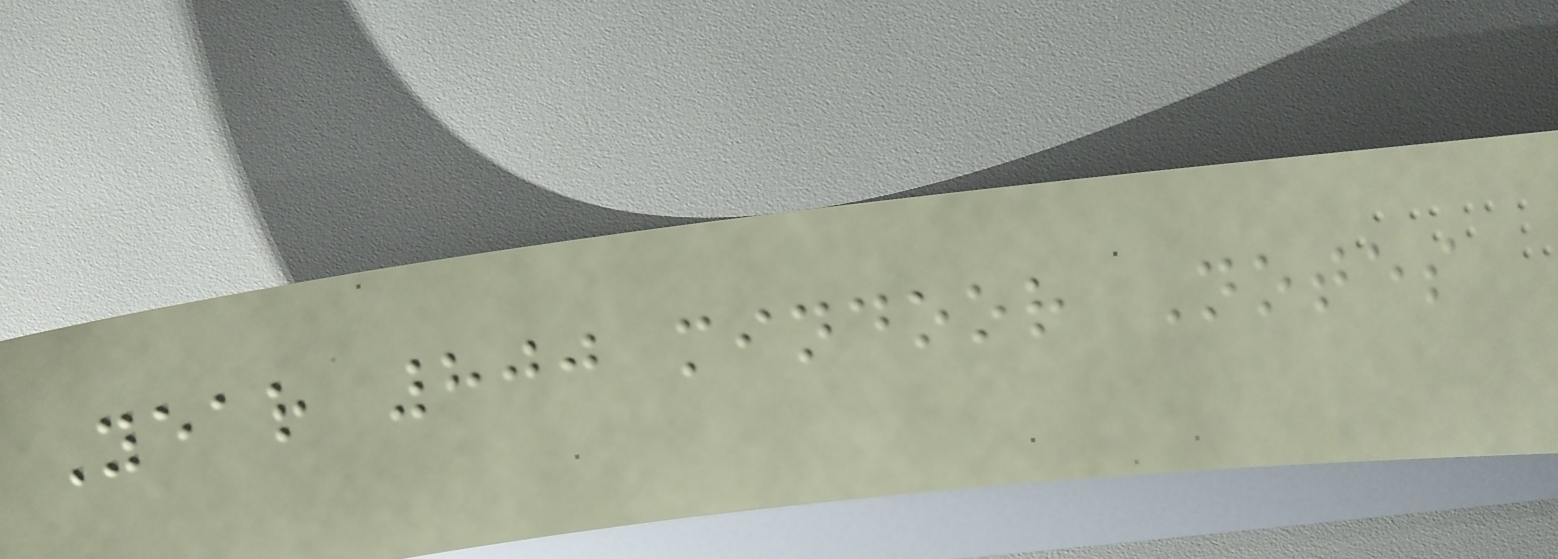Year 800 mindoor Notes
